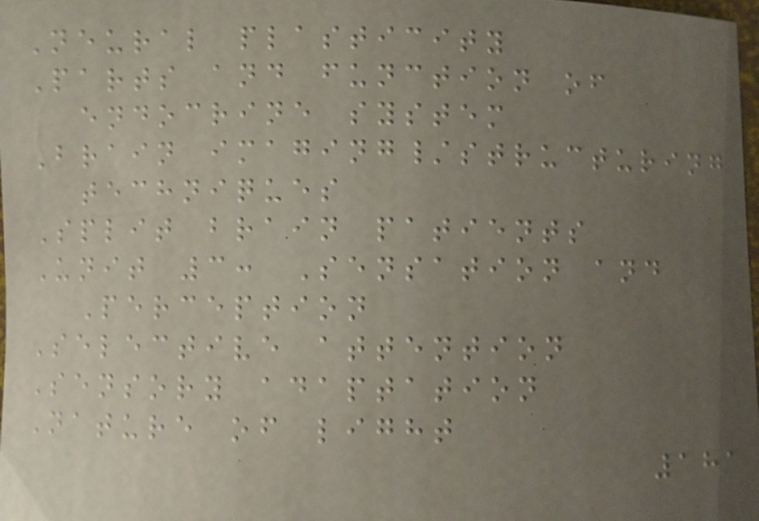Neural plasticity
Parts and function of
endocrine system
Brain imaging/structuring
techniques
Split brain patients
Unit 3: Sensation and
Perception
Selective attention
Sensory adaptation
Nature of light
181
